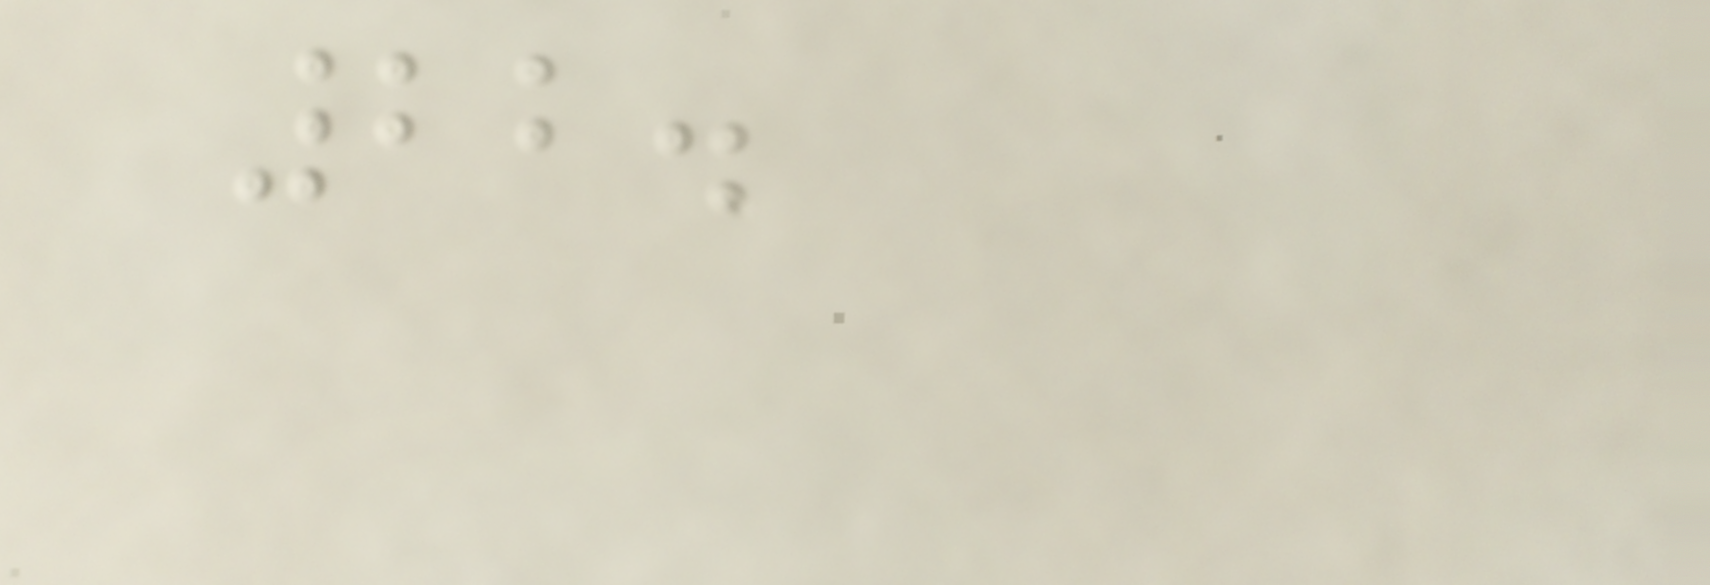22.
